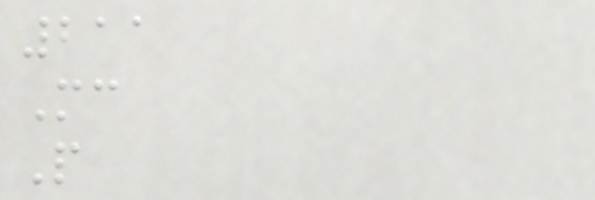211
Mc
P
